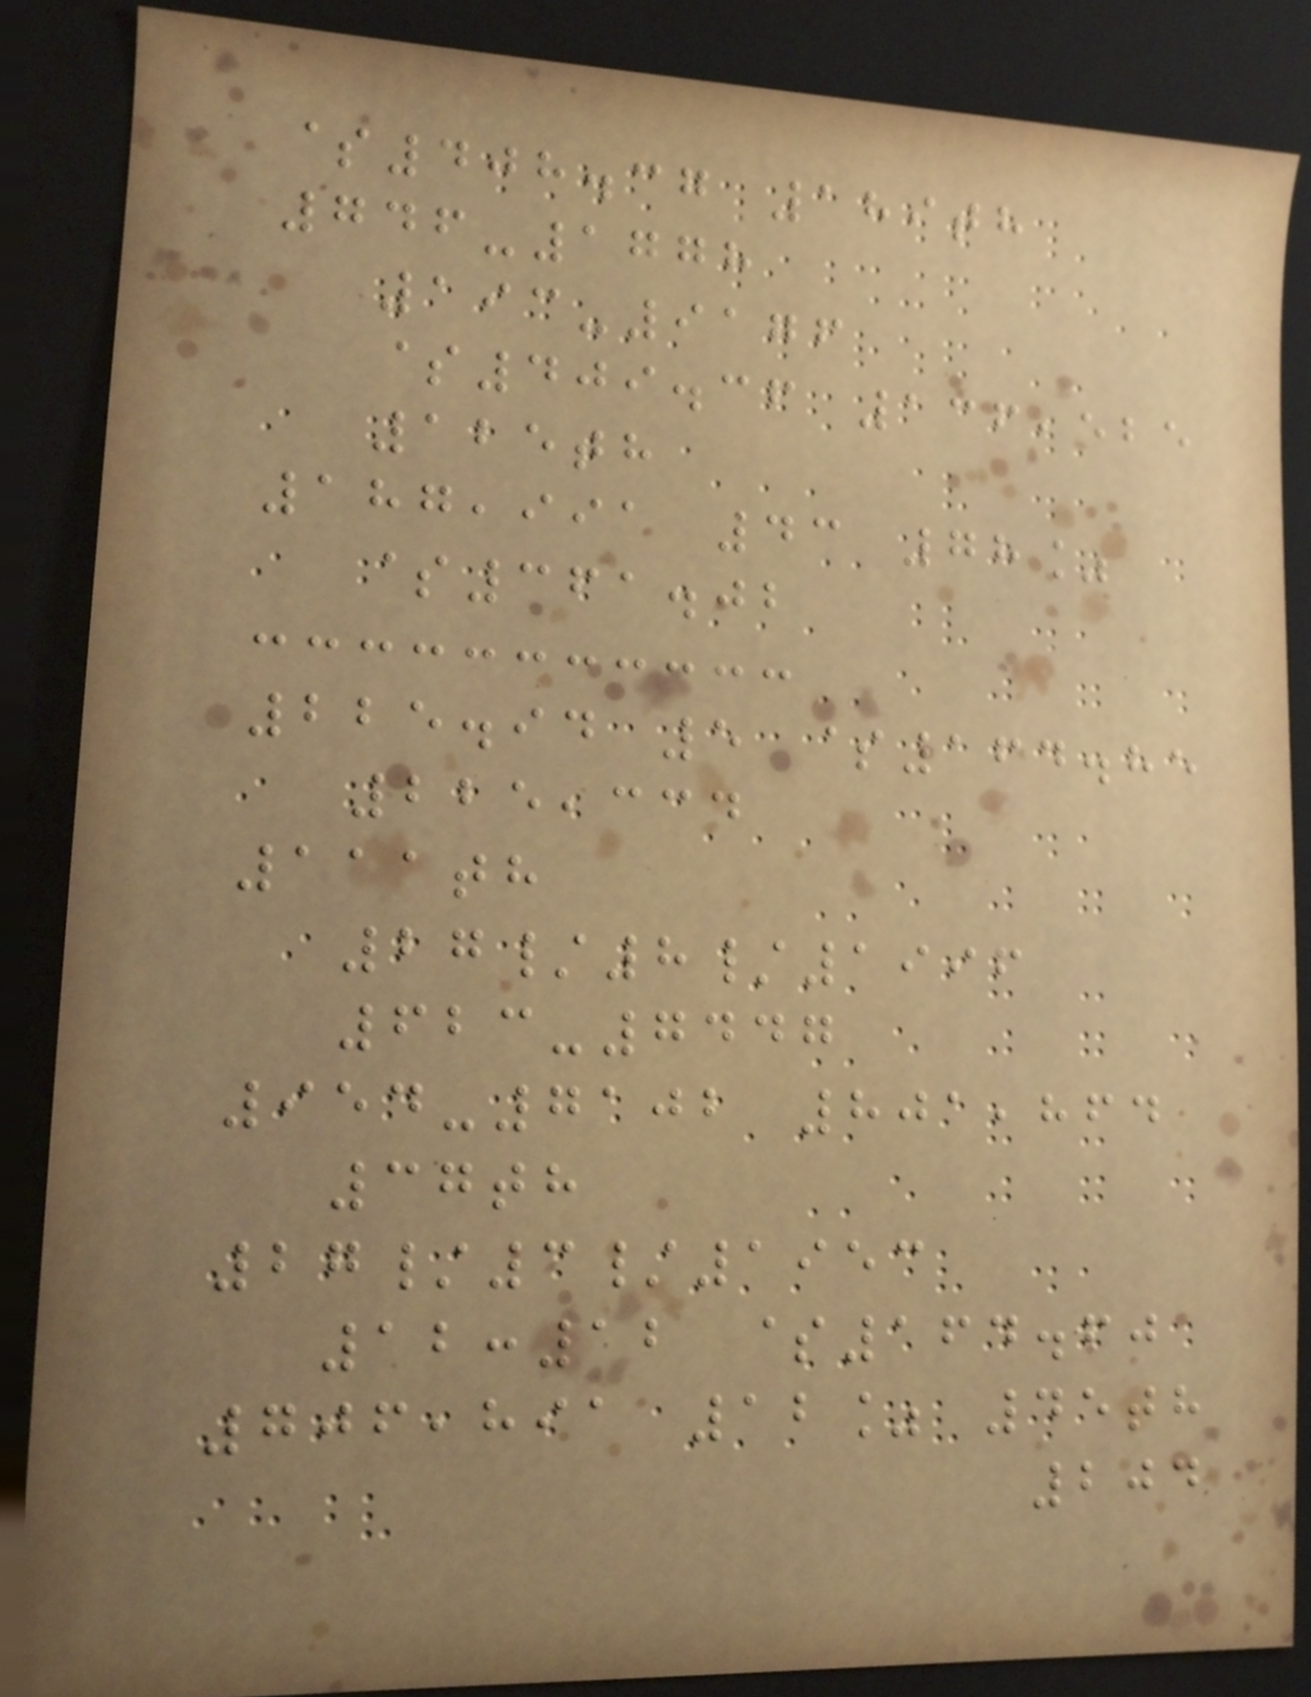$408.37 189th
746-1778
193-9176
$409.36 136,525
125th
187,991 43 78%
$361.02
225.94 5 $164.85
225,334
111th
27/8/1996
623-7447
954-7102 801,864
37th
27/3/1953
12:12 $164.60
706,891 12% 45th
204
